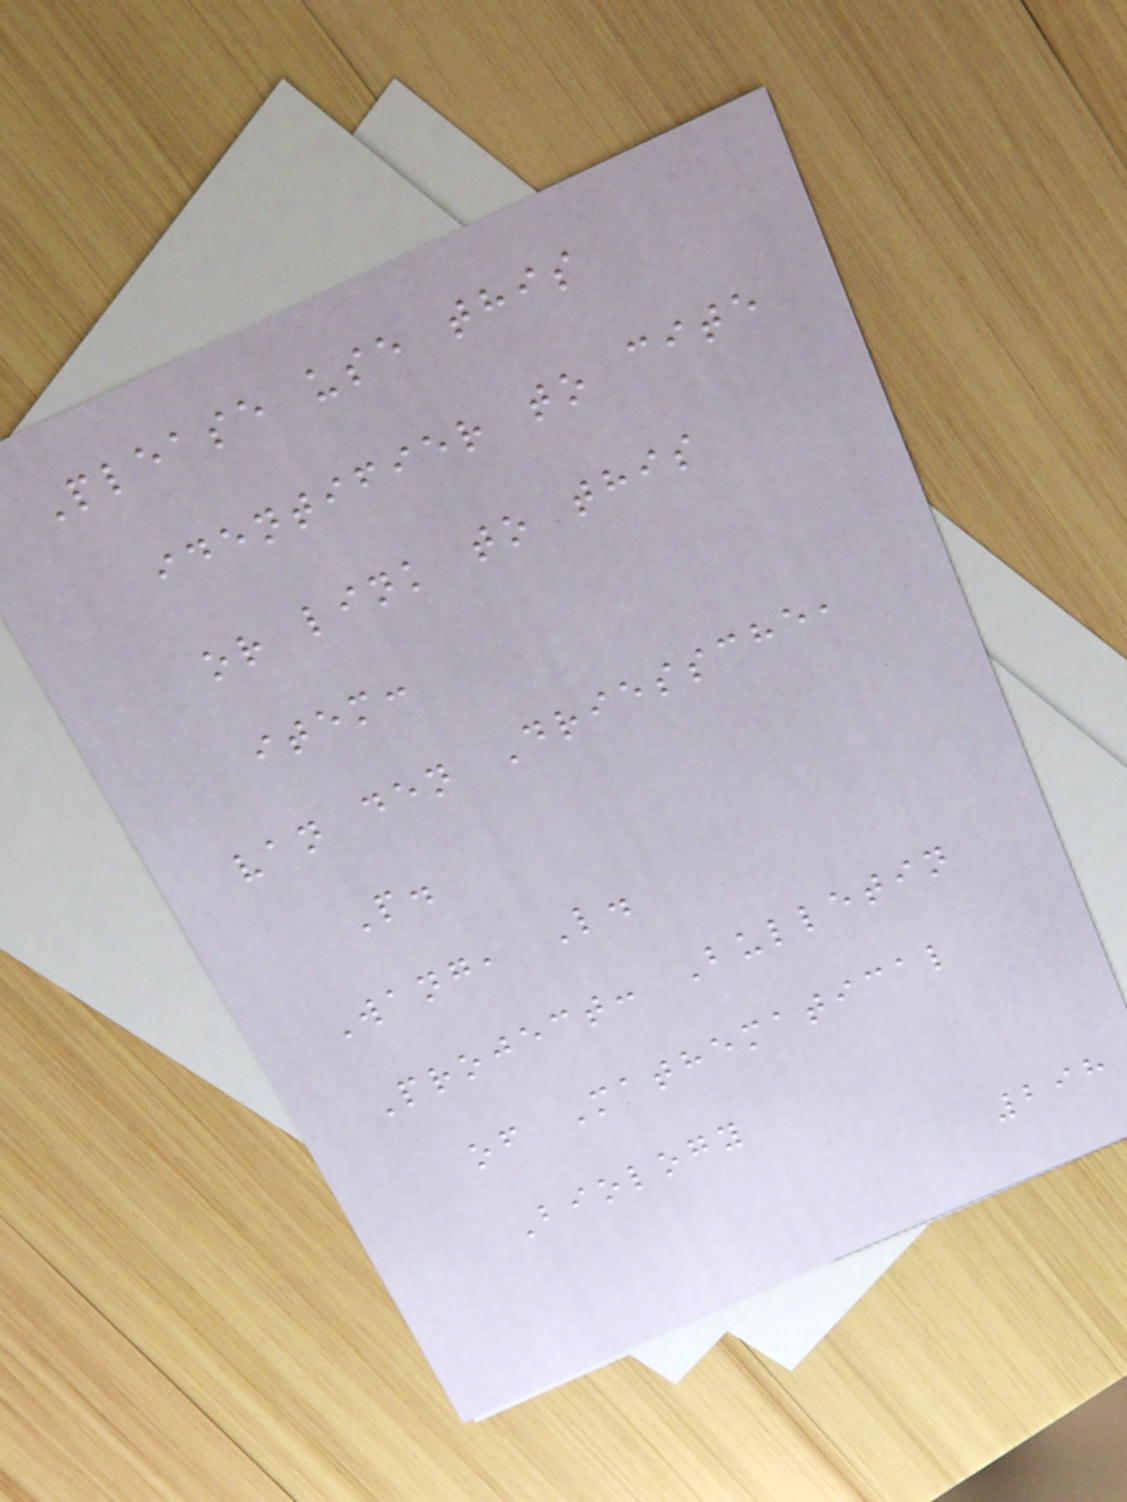Please use this
identifier to cite
or link to this
item:
van den Driessche,
P.
Wang, L.
Project: Bulletin
of Mathematical
Biology
298
